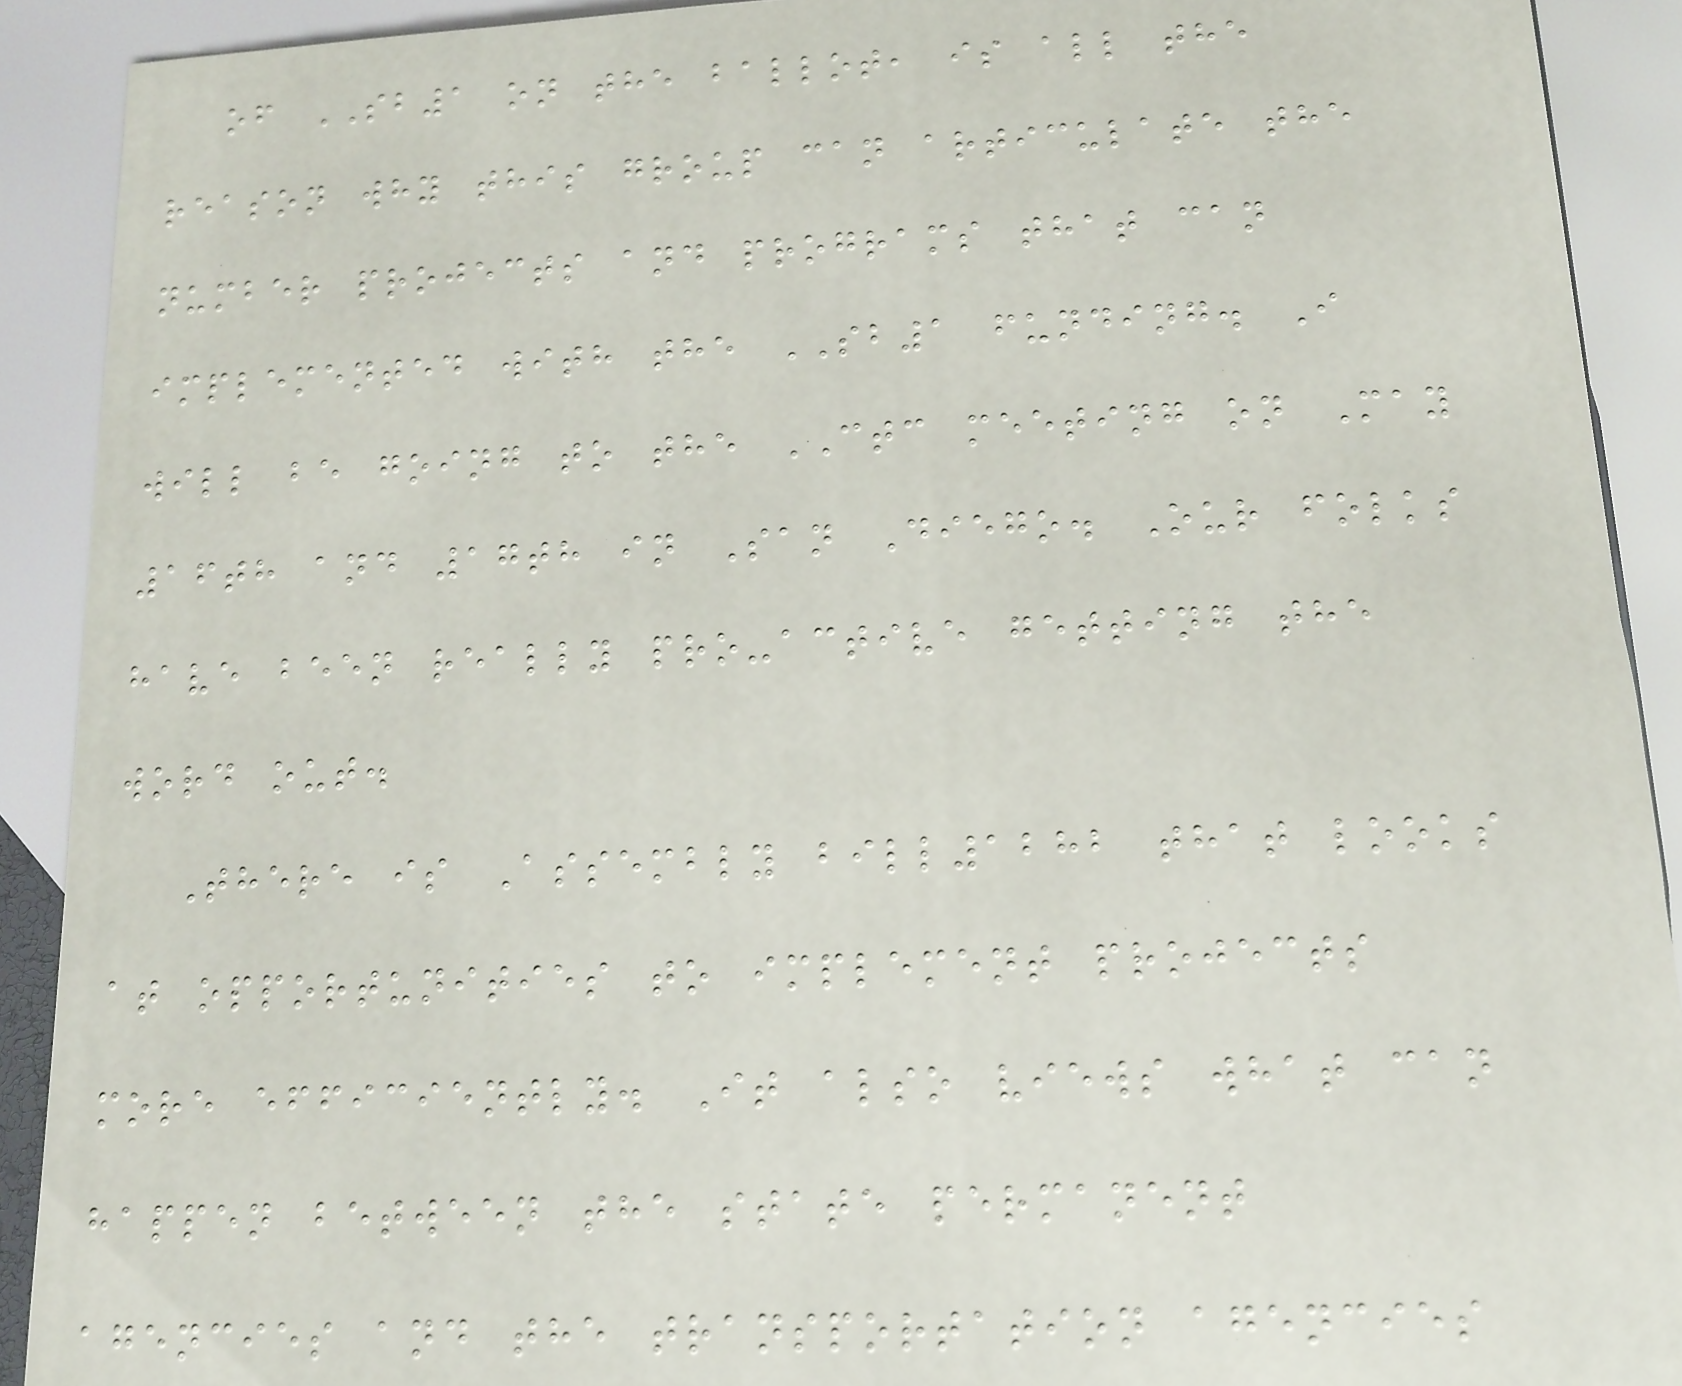of SB1 on the ballot, is all the
reason why this group can articulate the
number projects and programs that can
implemented with the SB1 funding. I
will be going to the CTC meeting on May
16th and 17th in San Diego. Our folks
have been really pro-active getting the
word out.
There is Assembly bill1282 that looks
at opportunities to implement projects
more efficiently. It also views what can
happen between the state permanent
agencies and the transportation agencies
